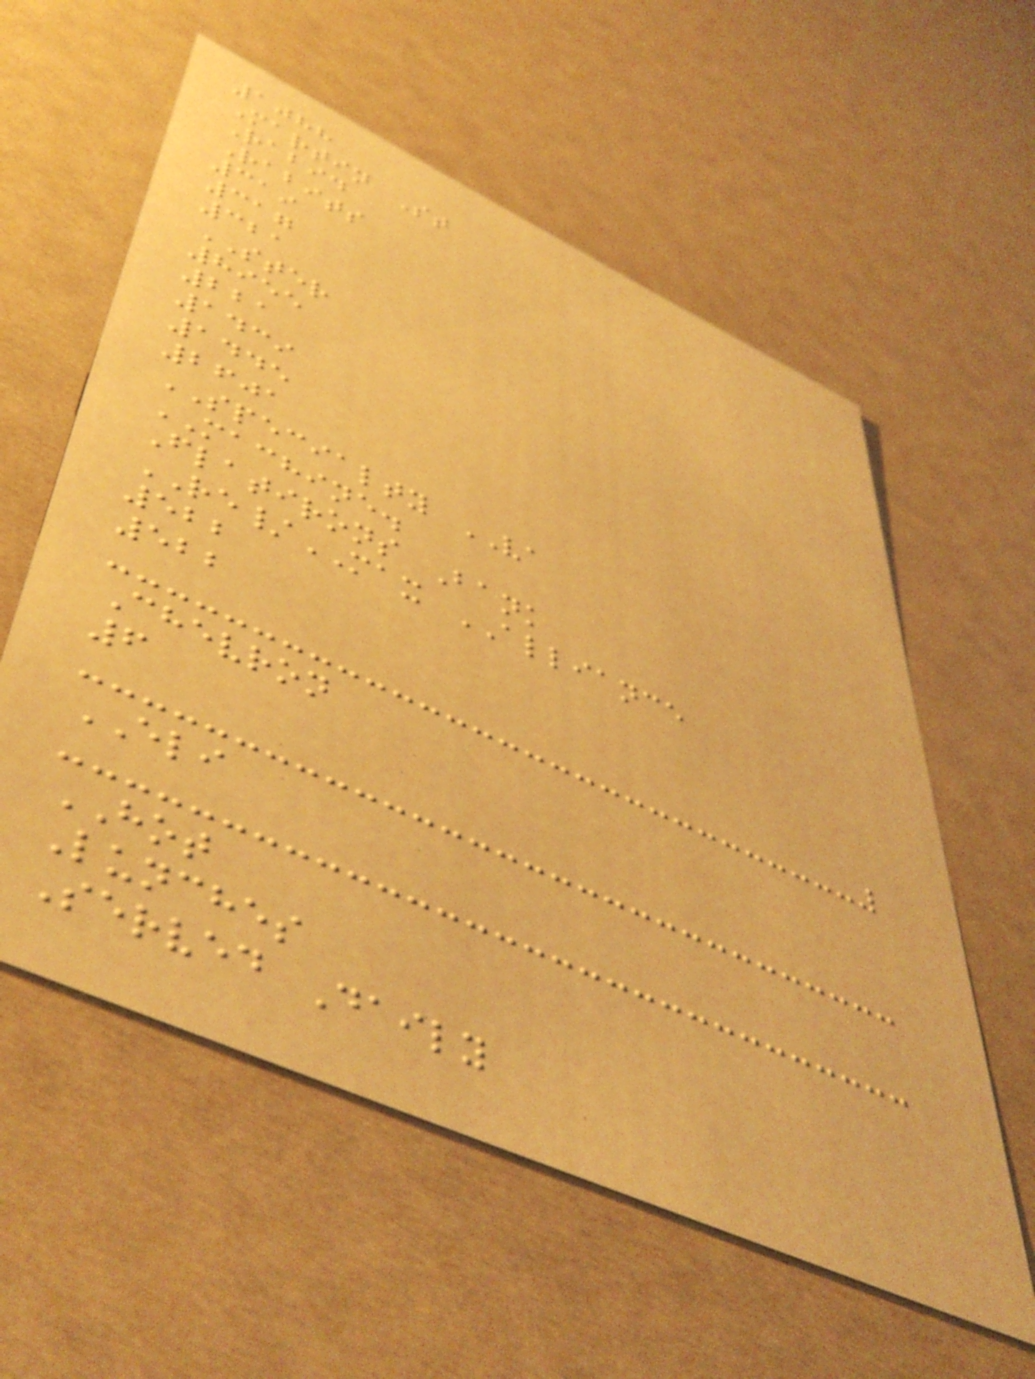1088
Martin St
Rabid
Rabits
319
317
321
STER
8955
221
1439
1445
2601
SPECIALTY VA
MACHINE.
Flatirons Bank
RE/MAX ALLIANCE
522
522
Chevron
6
ELI
HOT
Lunches
Served Daily
